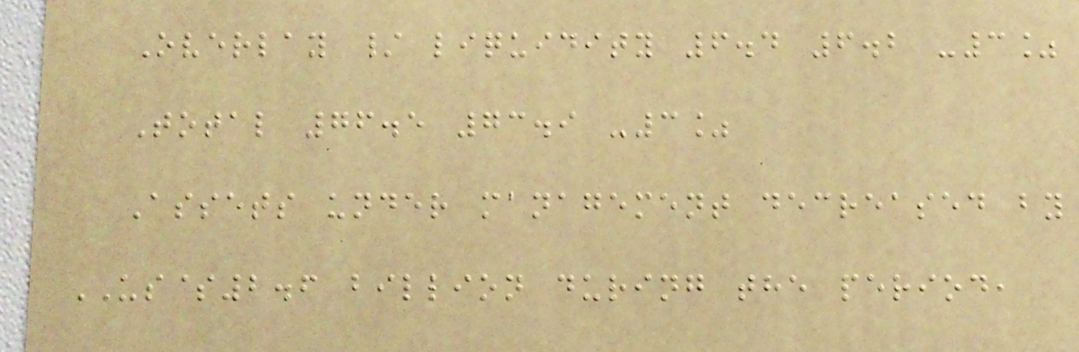Overlay / liquidity 6.4 6.2 -3%
Total 76.5 73.9 -3%
Assets under management decreased by
US$2.6 billion during the period,
